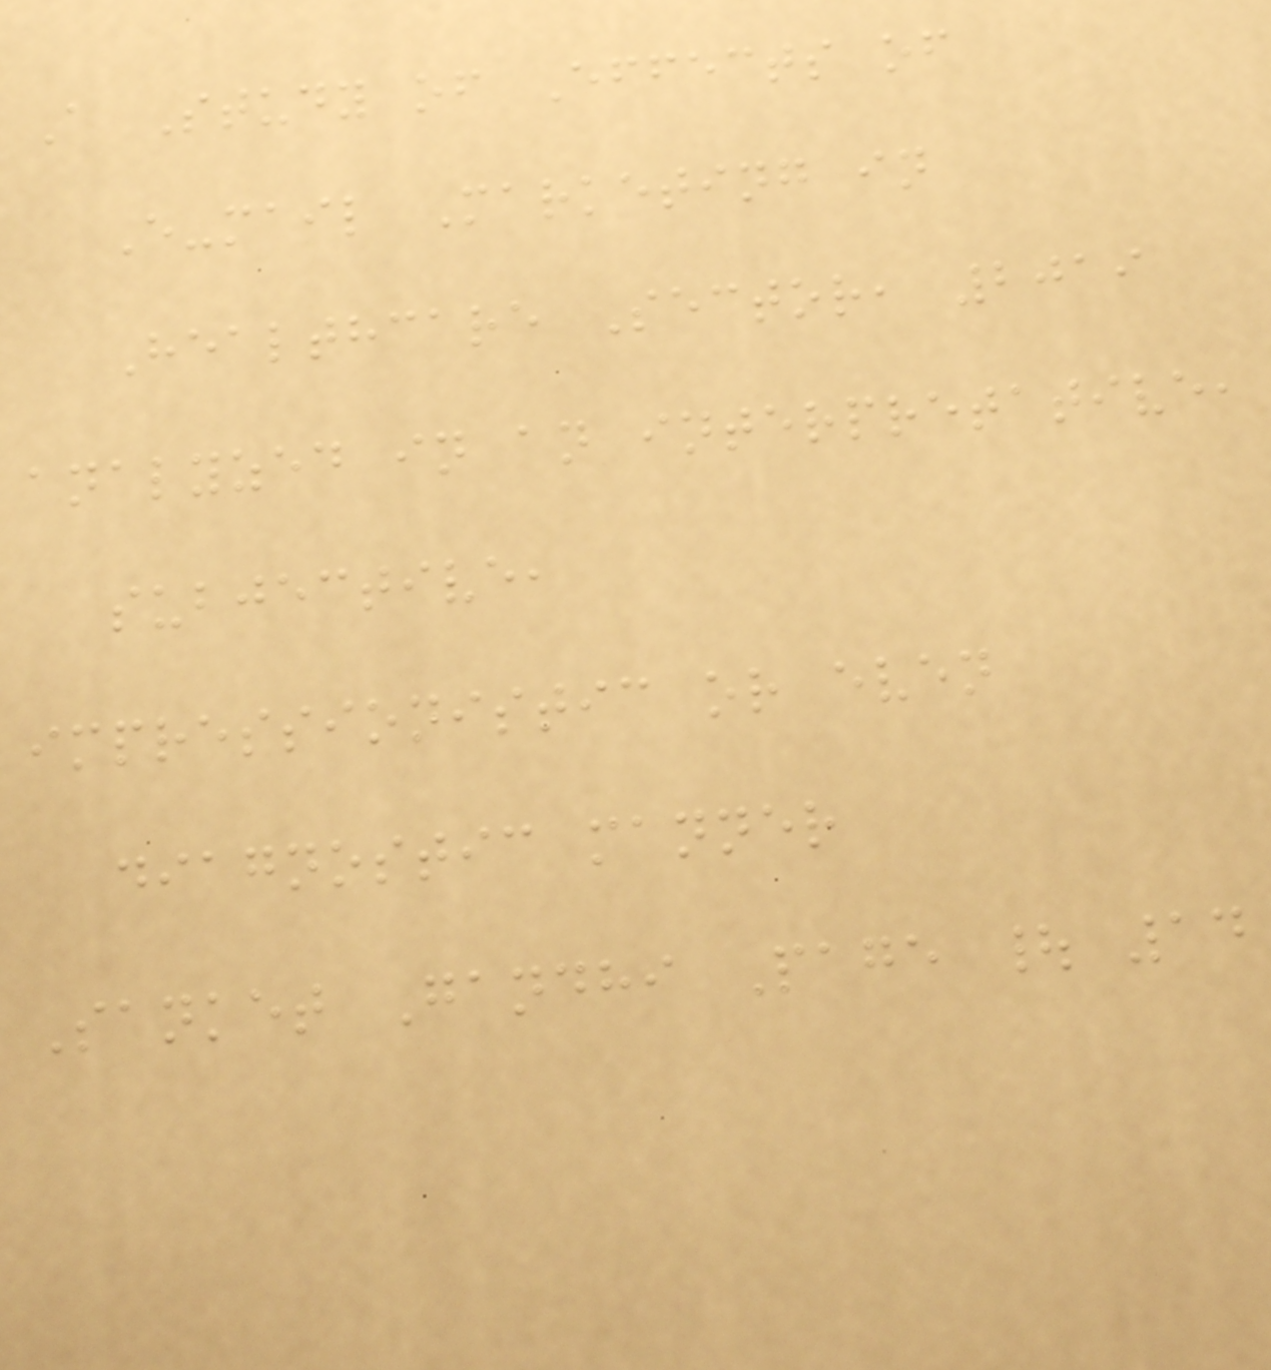A Study of Effects of
E-mail Marketing in
Healthcare Sector, 2019
analyzed in an interpretative,
subjective,
impressionistic or even
diagnostic manner
Sanket Gandhi Page | 14
